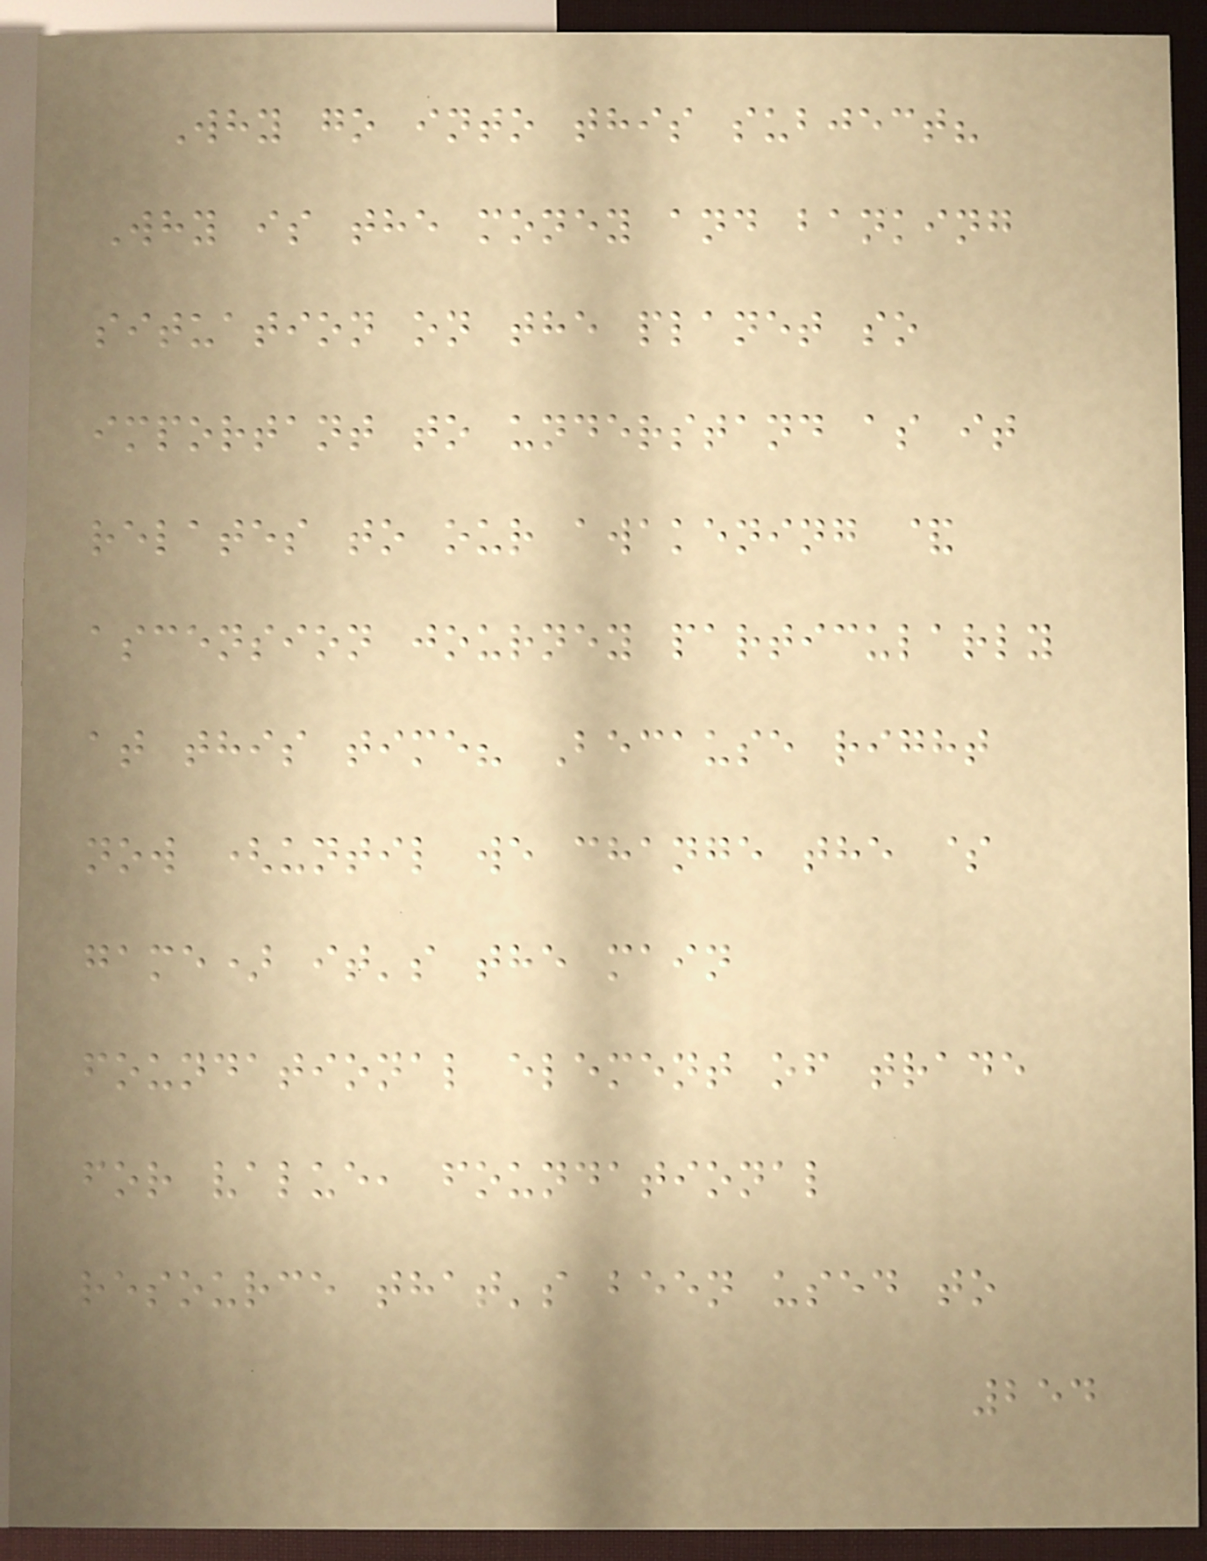Why go into this subject?
Why is the money and banking
situation on the planet so
important to understand as it
relates to our awakening &
ascension journey particularly
at this time? Because right
now (until we change the $
game) it's the main
foundational element of trade
for value, foundational
resource that's been used to
254
